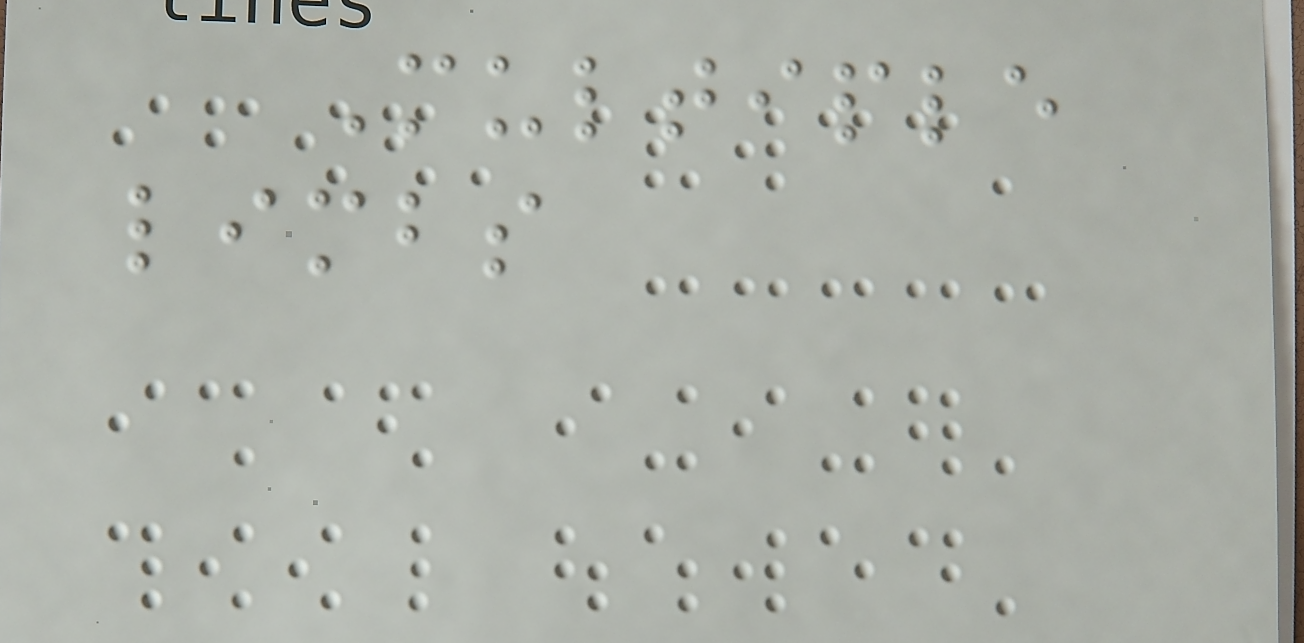Multiple
limbs
